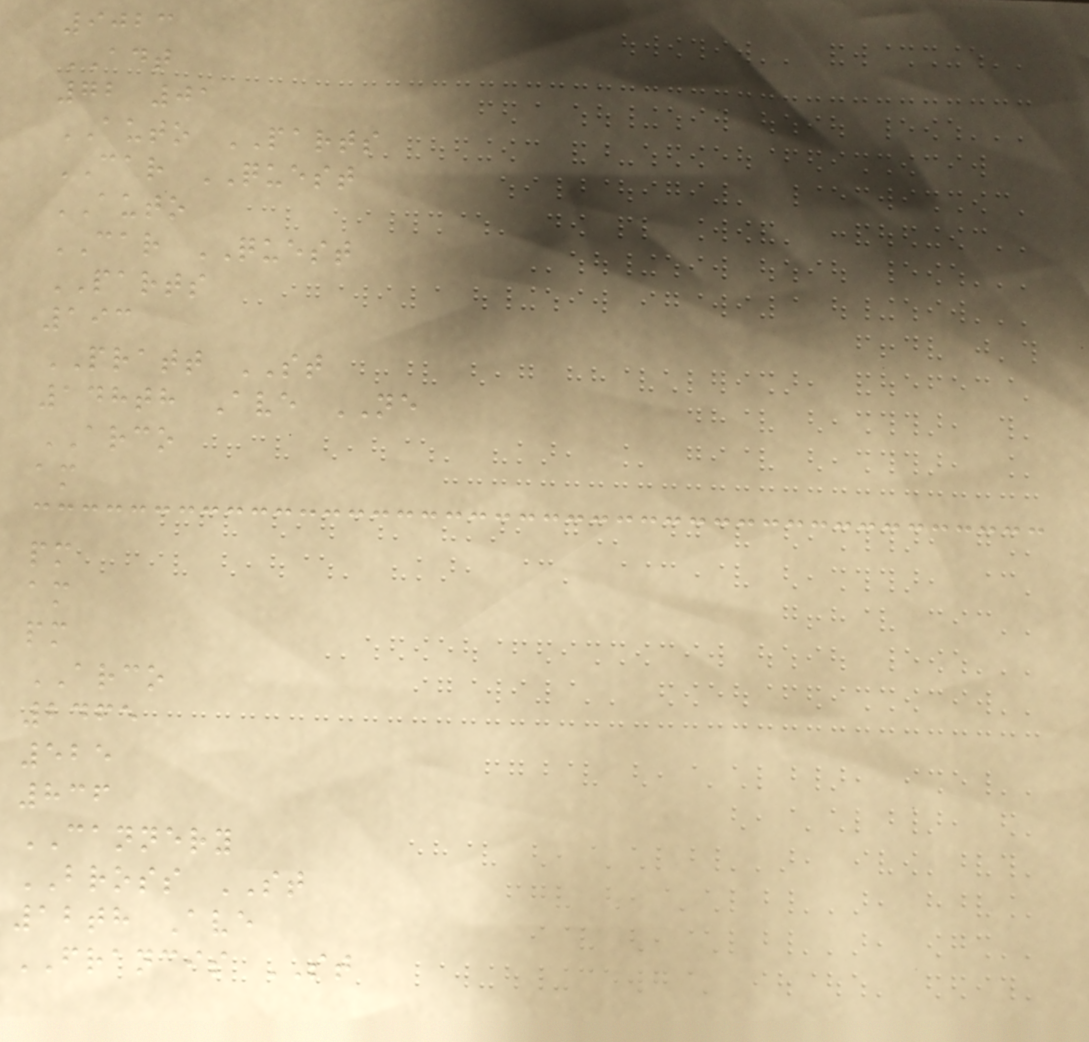9023
ADT
72 01
AUTO PARTS
CAR QUEST
AUTO
CAR QUEST
PARTS
193
PRATT ST
148th Ave NE
ARCO
am
pm
am
pm
ARCO
2465
525
836
CANNERY
BROSS ST
12th Ave
FRANCIS ST
